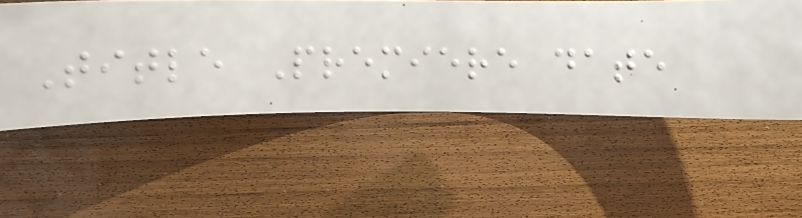Title Premiere date
